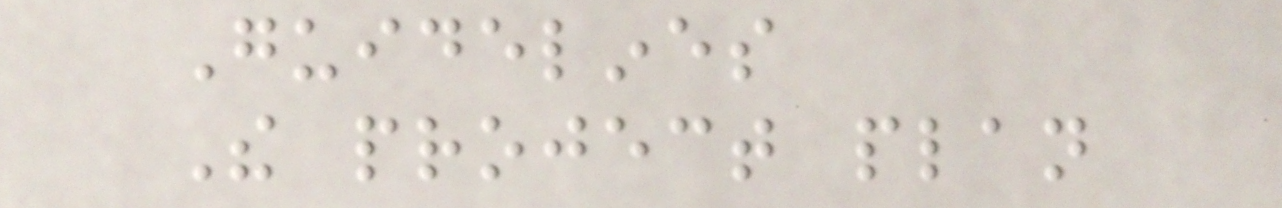Guidelines
The project plan
